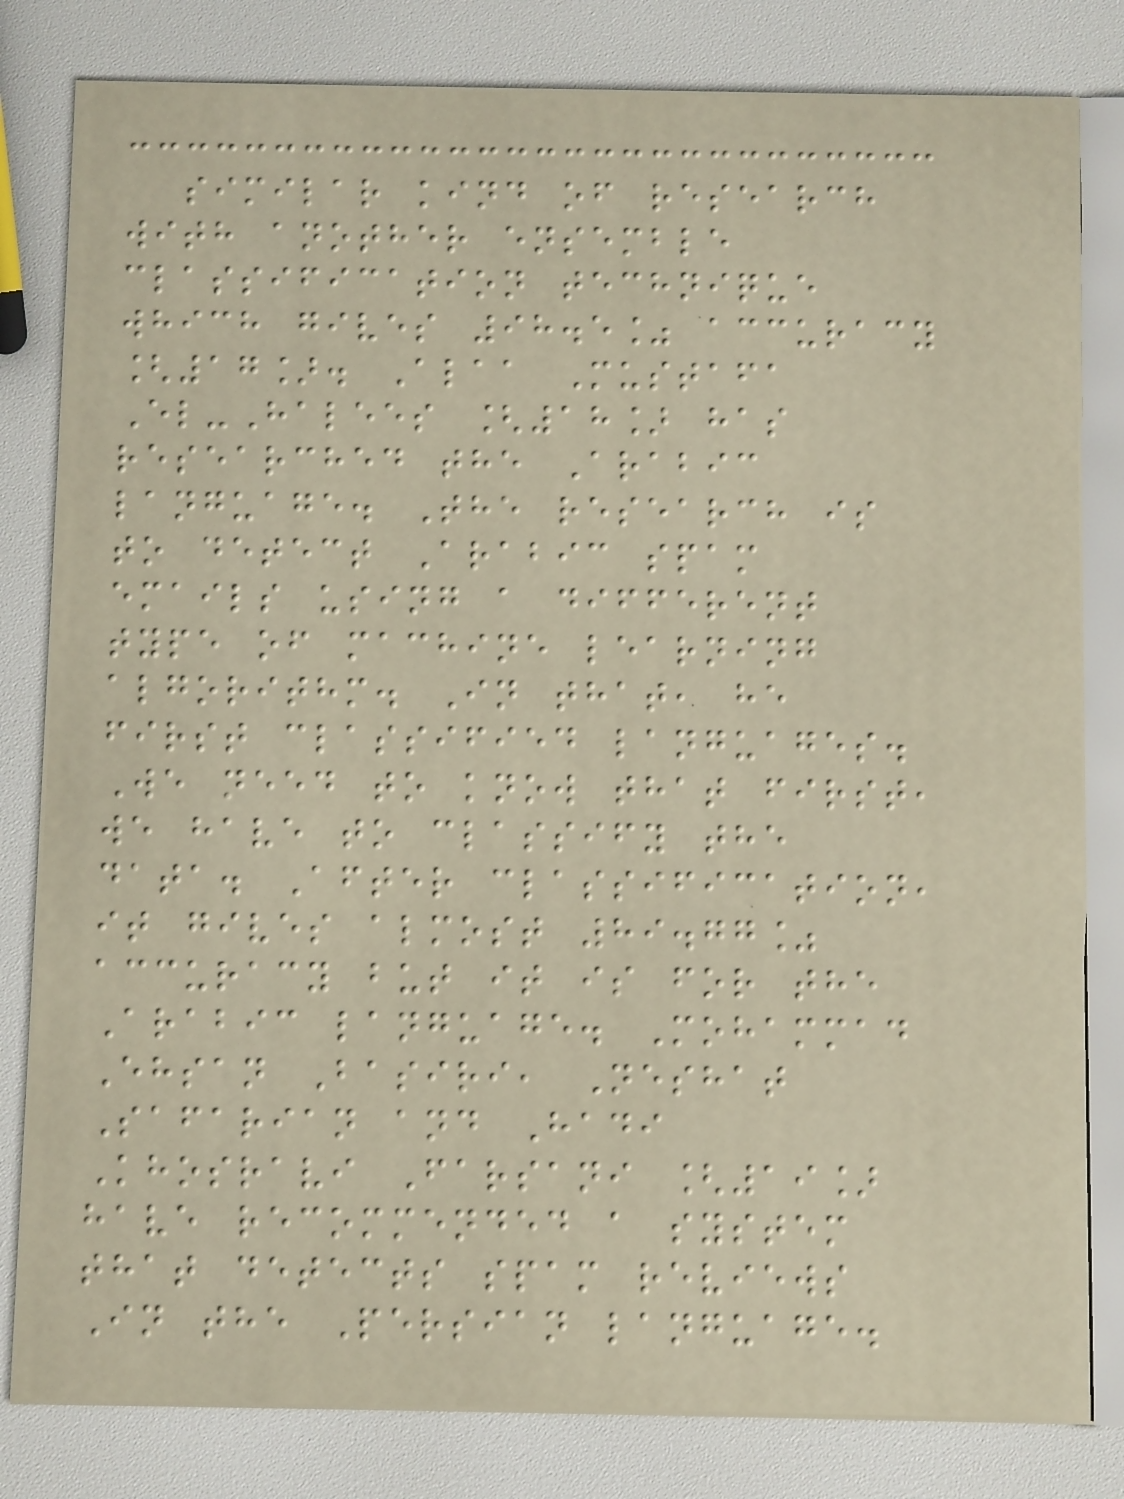similar kind of research
with another ensemble
classification technique
which gives 98.5% accuracy
[17]. Alaa Mustafa
El-Halees [18] has
researched the Arabic
language. The research is
to detect Arabic spam
emails using a different
type of machine learning
algorithm. In that, he
first classified languages.
We need to know that first,
we have to classify the
data. After classification,
it gives almost 89.77%
accuracy but it is for the
Arabic language. Mohammad
Ehsan Basiri, Neshat
Safarian and Hadi
Khosravi Farsani [19]
have recommended a system
that detects spam reviews
In the Persian language.
